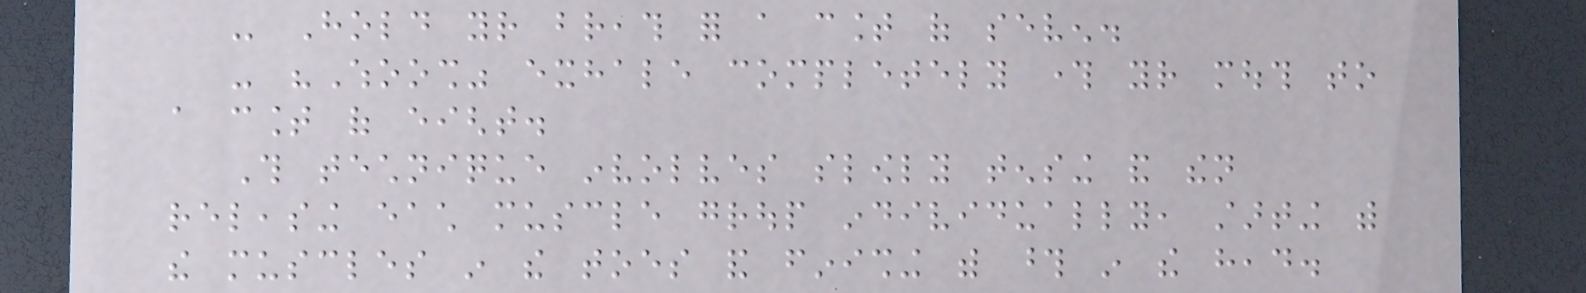- Hold your breath for a count of seven.
- "Whoosh" exhale completely through your mouth to
a count of eight.
This technique involves slowly tensing and then
releasing each muscle group individually, starting with
the muscles in the toes and finishing with those in the head.
